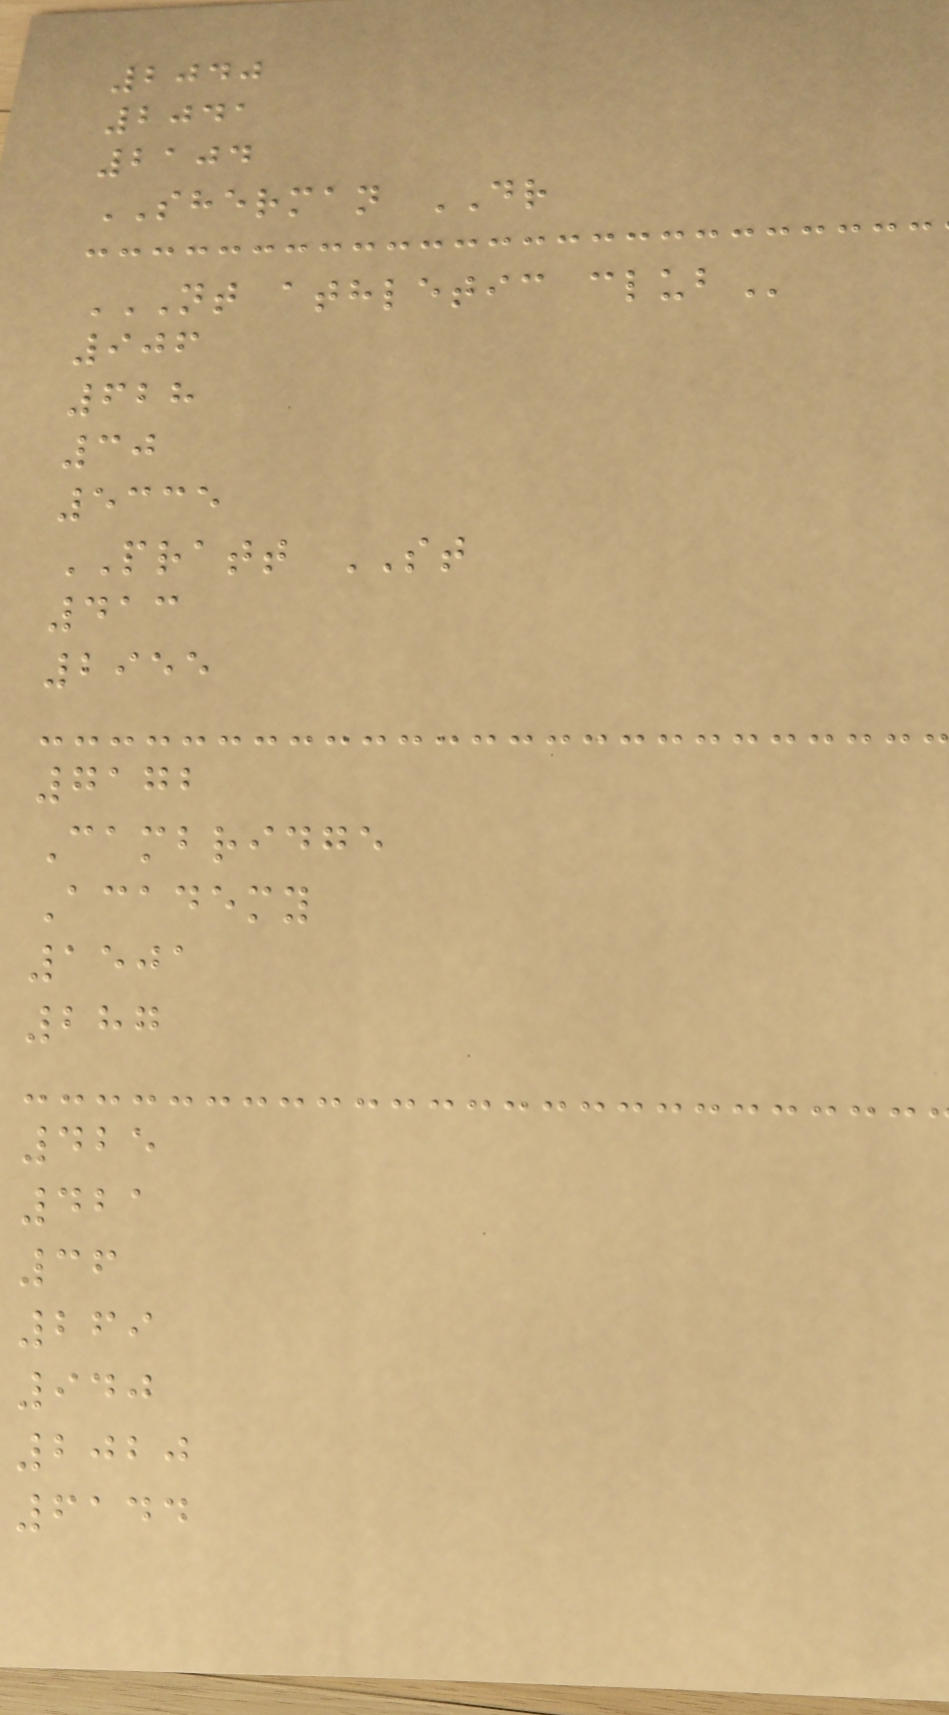2040
2041
2104
SHERMAN DR
NT ATHLETIC CLUB
906
628
30
5335
PRATT ST
413
2955
7172
Cambridge
Academy
1501
287
425
421
36
269
940
2020
6144
